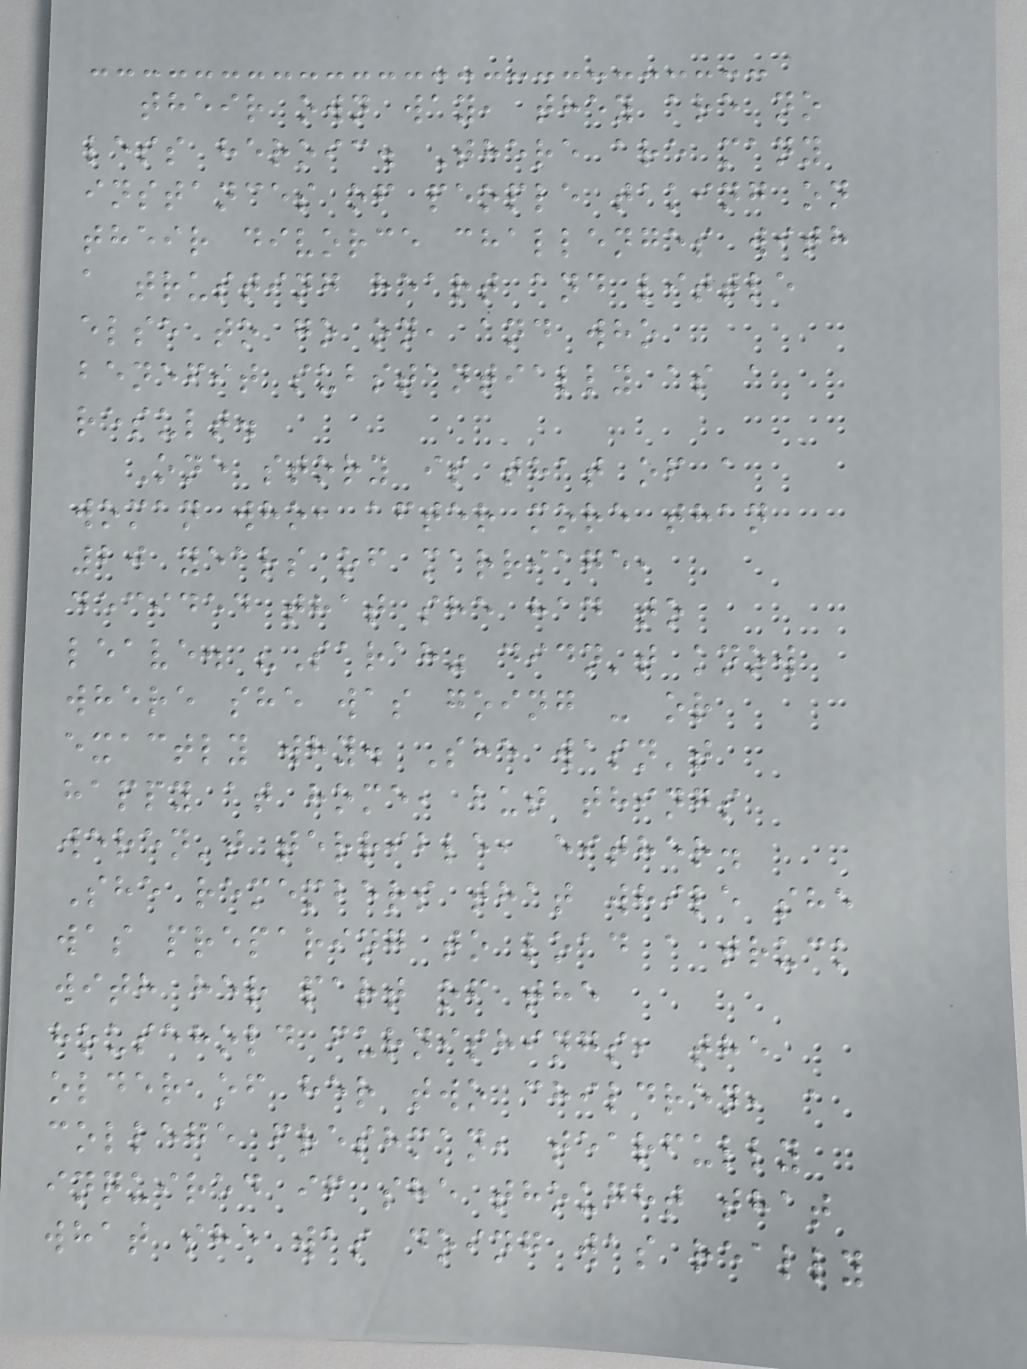their own way, they are no
less heroic. There are many
instances of people taking on
their divorce challenges with
a trusting heart and little
else to go on, and who
benefit substantially as a
result.
One story is that of a
woman who, after more than
20 years of marriage,
decided that she had to
leave. "Sarah" didn't know
where she was going - or
exactly why. She wasn't
happy at home, but things
weren't terrible, either.
She remembers that while she
was preparing to load a truck
with her part of the
household furnishings, the
older of her two children, a
college freshman, tearfully
inquired if she thought that
what she was doing was really
